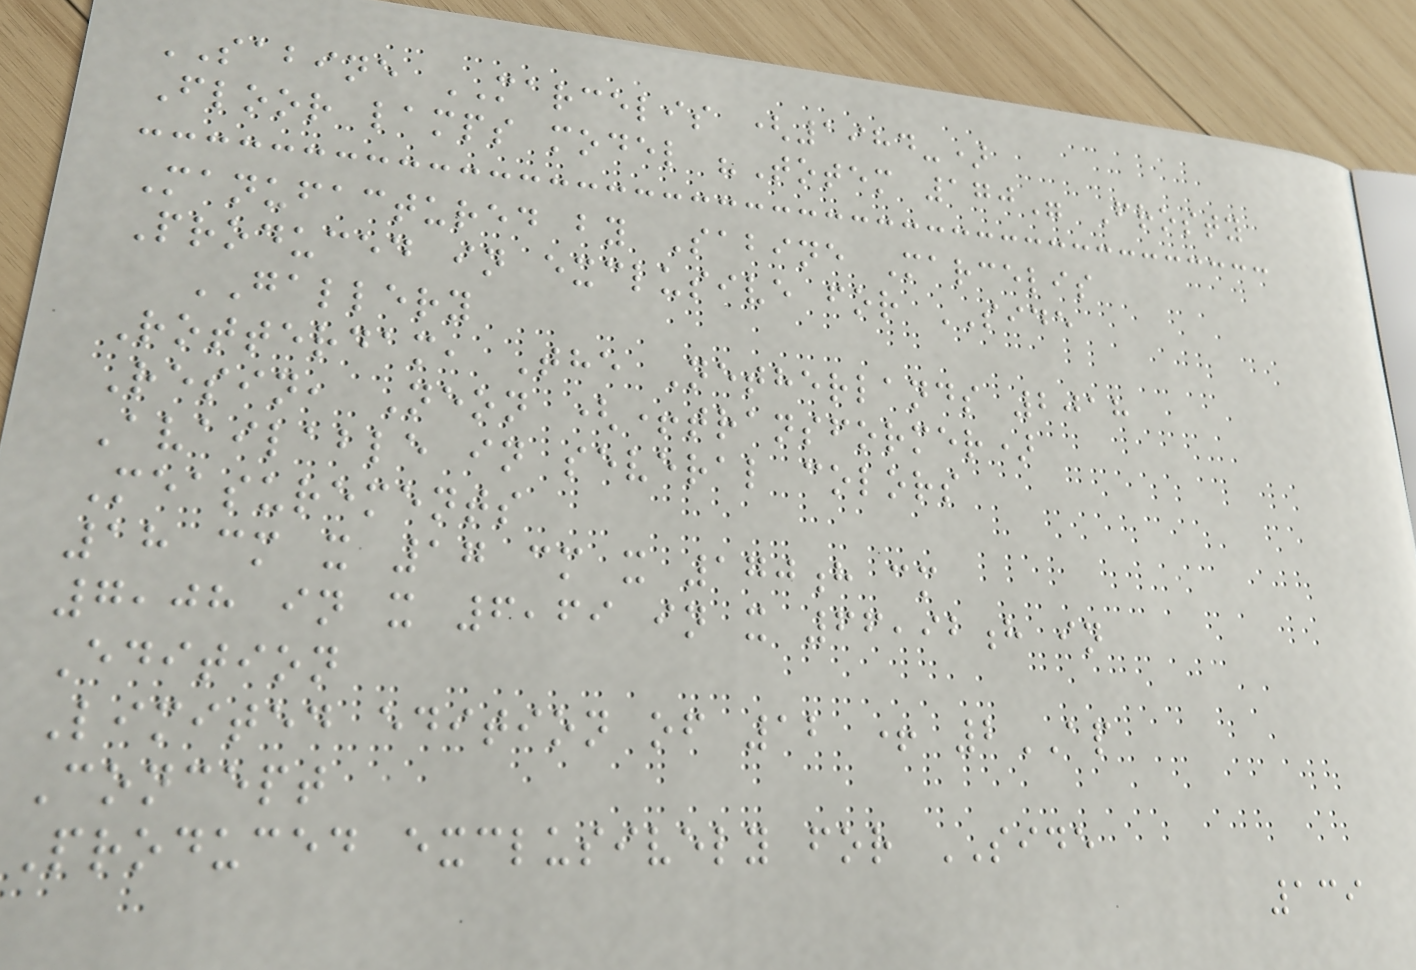SABINE MARCELIS (1984-)
Floor lamps model "Totem 170" Frosty
Manufactured by Sabine Marcelis
Produced in exclusive for SIDE
GALLERY
Rotterdam, The Netherlands 2018
Resin, Neon (+transformer)
Available in several colors
Measurements
18 cm x 17 cm x 170h cm
7,08 in x 6,69 in x 66,92h in
Edition
Limited edition of 12 + 2AP
Concept
Produced exclusively for SIDE
139
